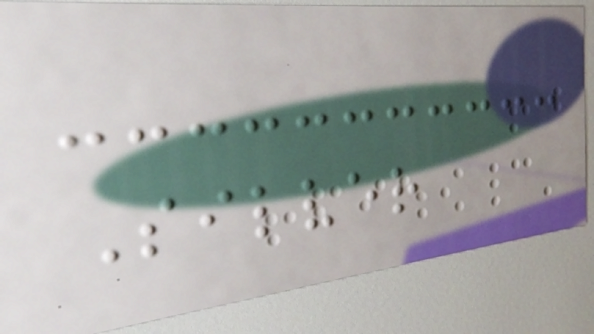Silver
